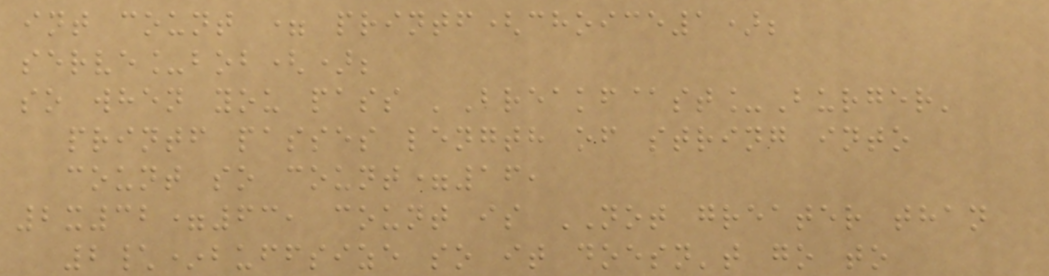int count = printf(choice1);
serve_bob();
so when you pass 'Breakf@st_Burger'
printf passes length of string into
count so count=16,
2x32=63, count is NOT greater than
2\*buffsize so it doesn't go to
